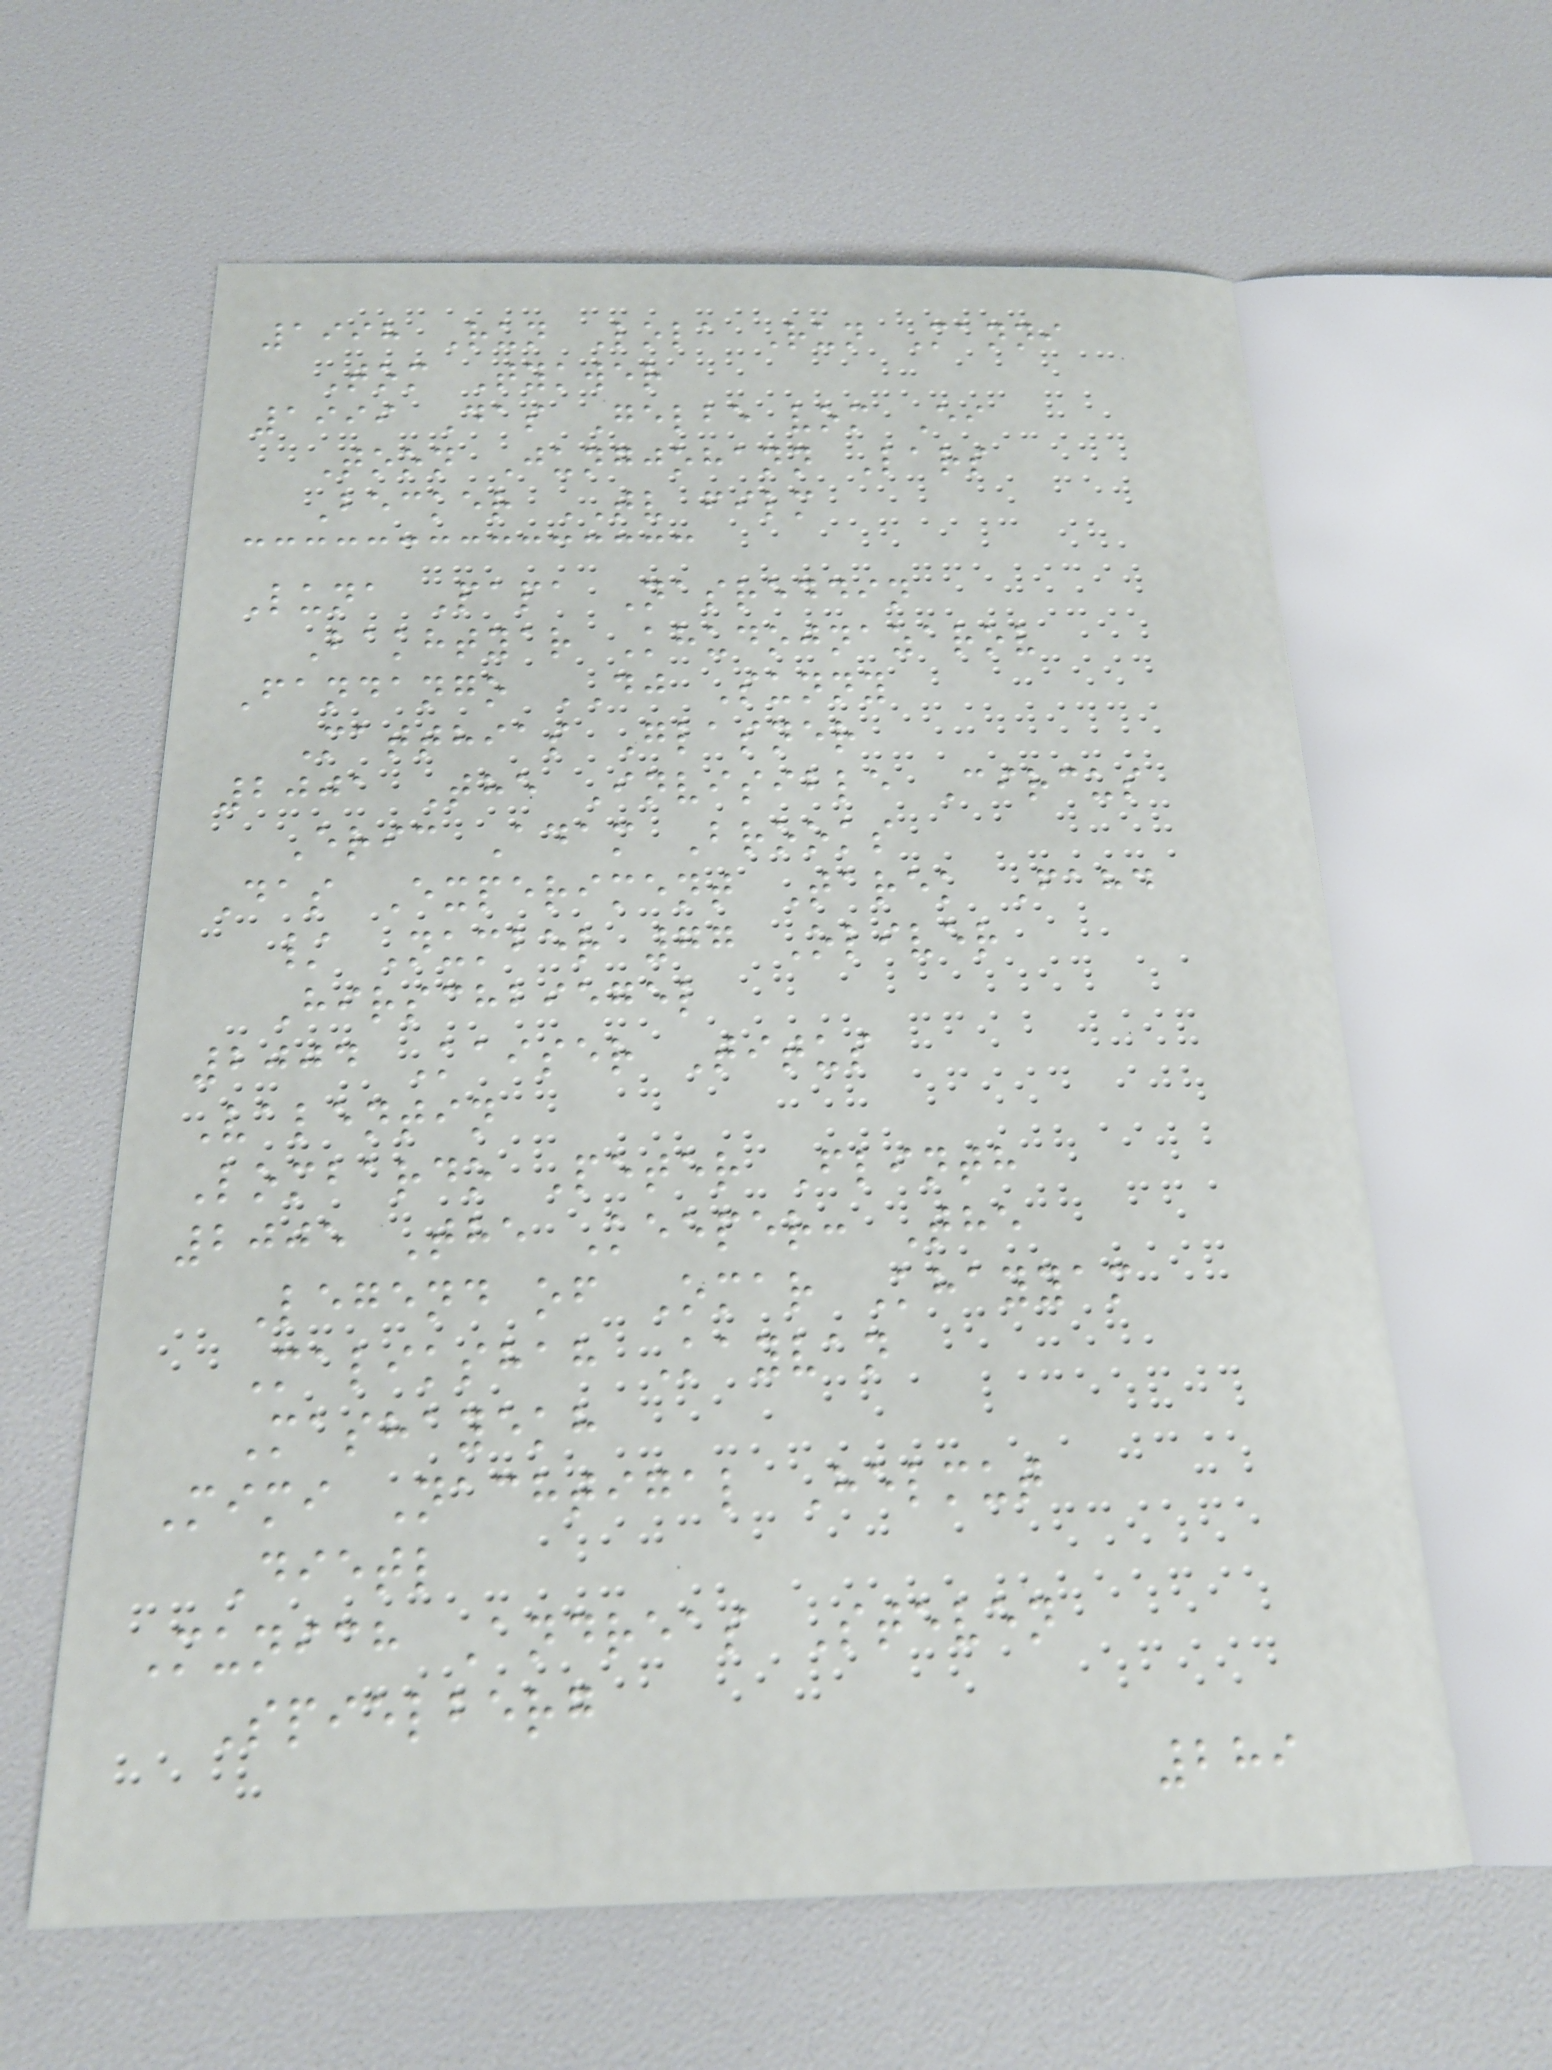1998 Run Lola Run Manni
Tom Tykwer
1999 Das Gelbe vom Ei
Toon Jungjohann Lars
Becker TV film
Luna Papa Nasreddin
Bakhtyar Khudojnazarov
Fandango DJ Sunny
Matthias Glasner
2001 The Invisible Circus
Eric Adam Brooks
Das Experiment Tarek Fahd
/ Number 77 Oliver
Hirschbiegel
2004 Kaiser Titus
Valentin
Lombardo Peter Flinth
2005 The Keeper: The
Legend of Omar Khayyam
Malikshah Kayvan
Mashayekh
Mimi Nachtigal Helmut
Dietl
Munich Andreas Steven
Spielberg
289
